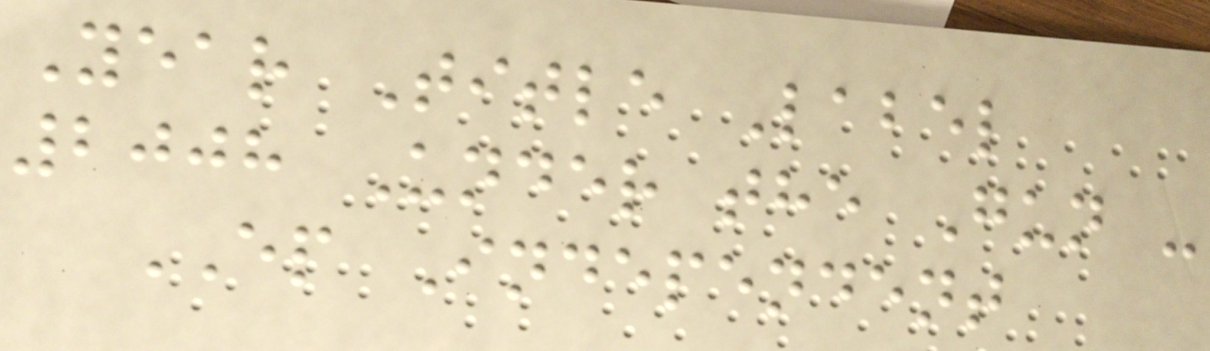Year Title Label
2008 Under the Gun -
EP Independent
